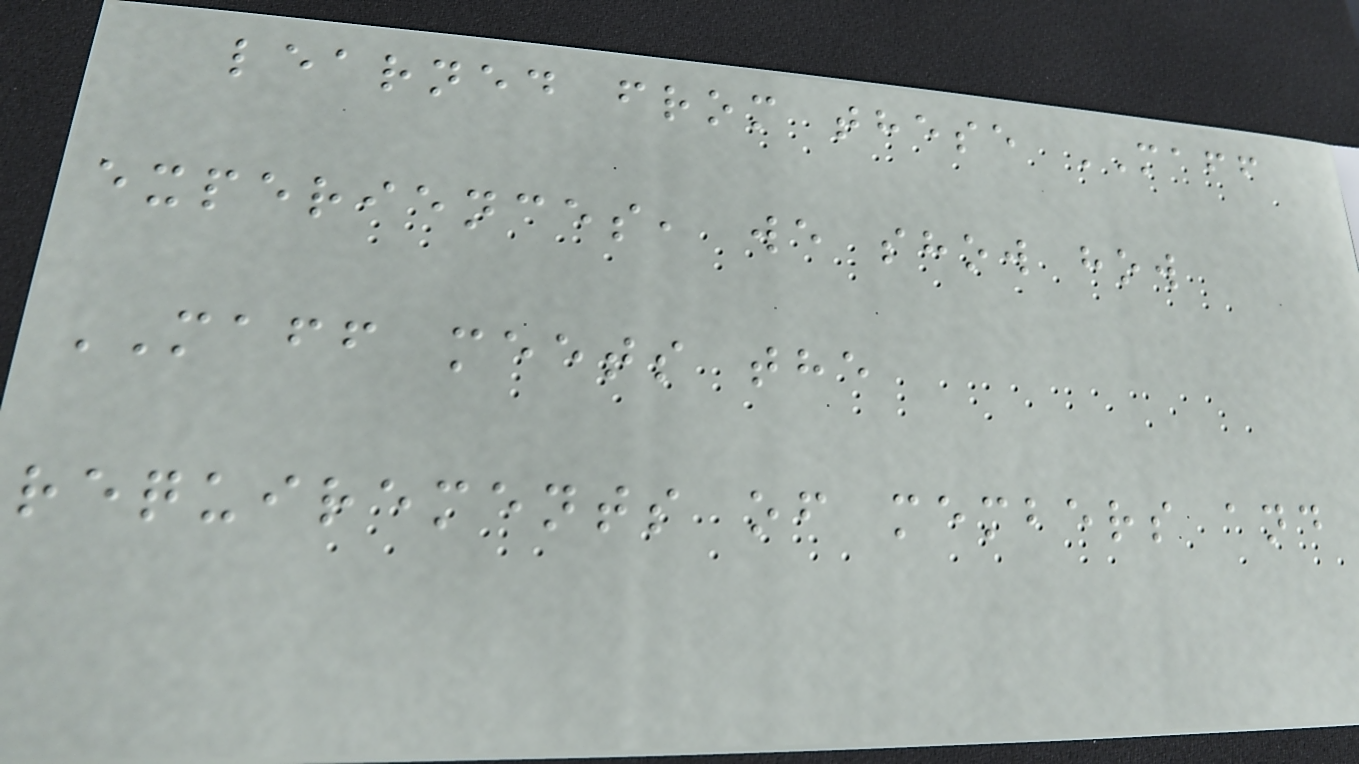learned from these MAFF
experiences, we show how
MAFF meets the
requirements of members and
